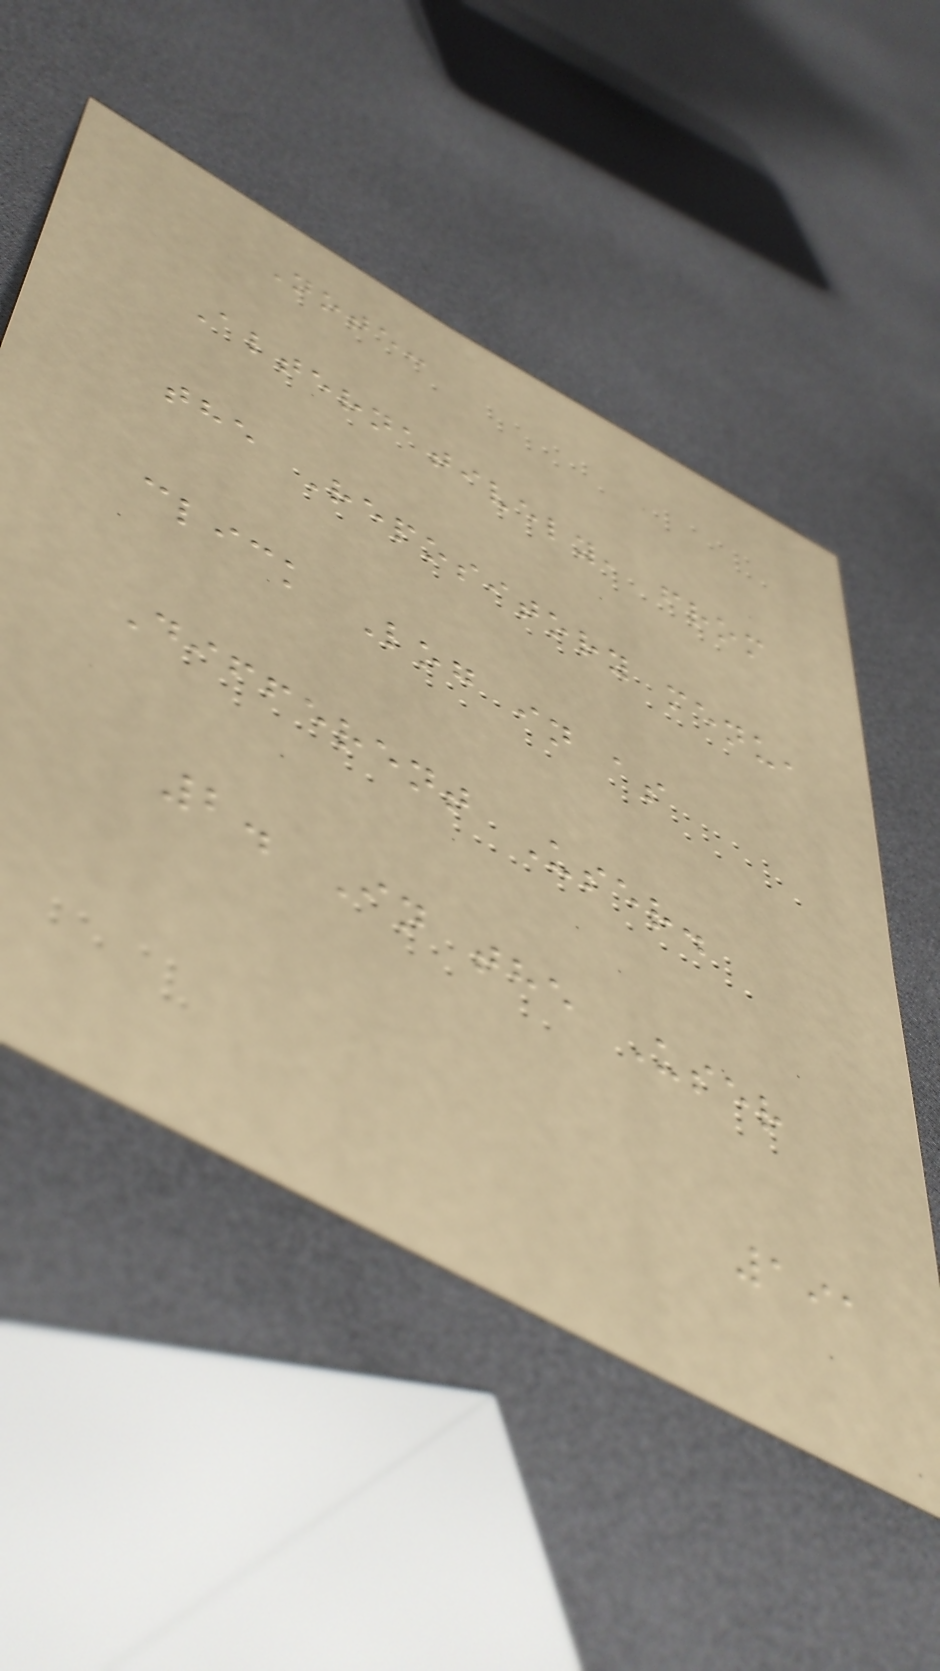Note:
Alternatively, from
the Repository menu,
click Log in as
Different User.
2. In the User
191
